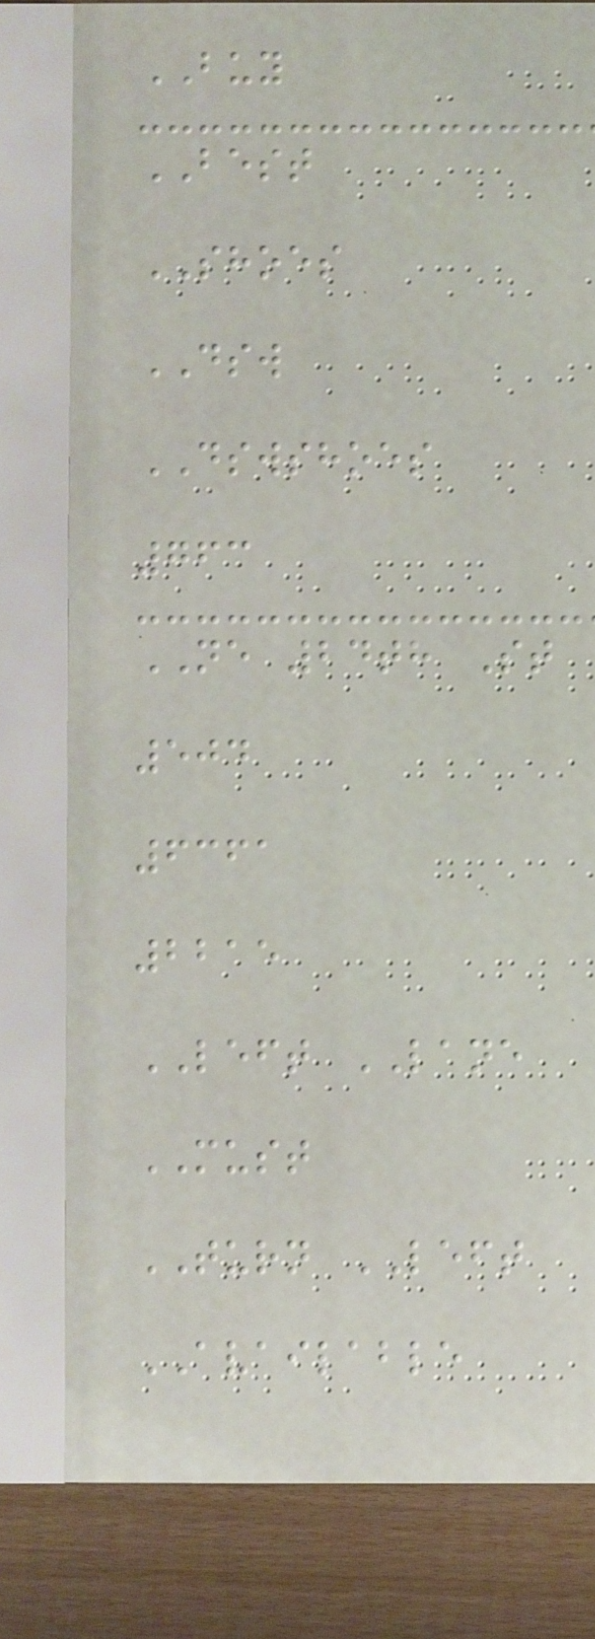BUY
BEST
SHOES
DSW
DSWSHOES
763
NE 24th St
504
6361
2215
LEFT LANE
MUST
TURN LEFT
AVAILABLE
